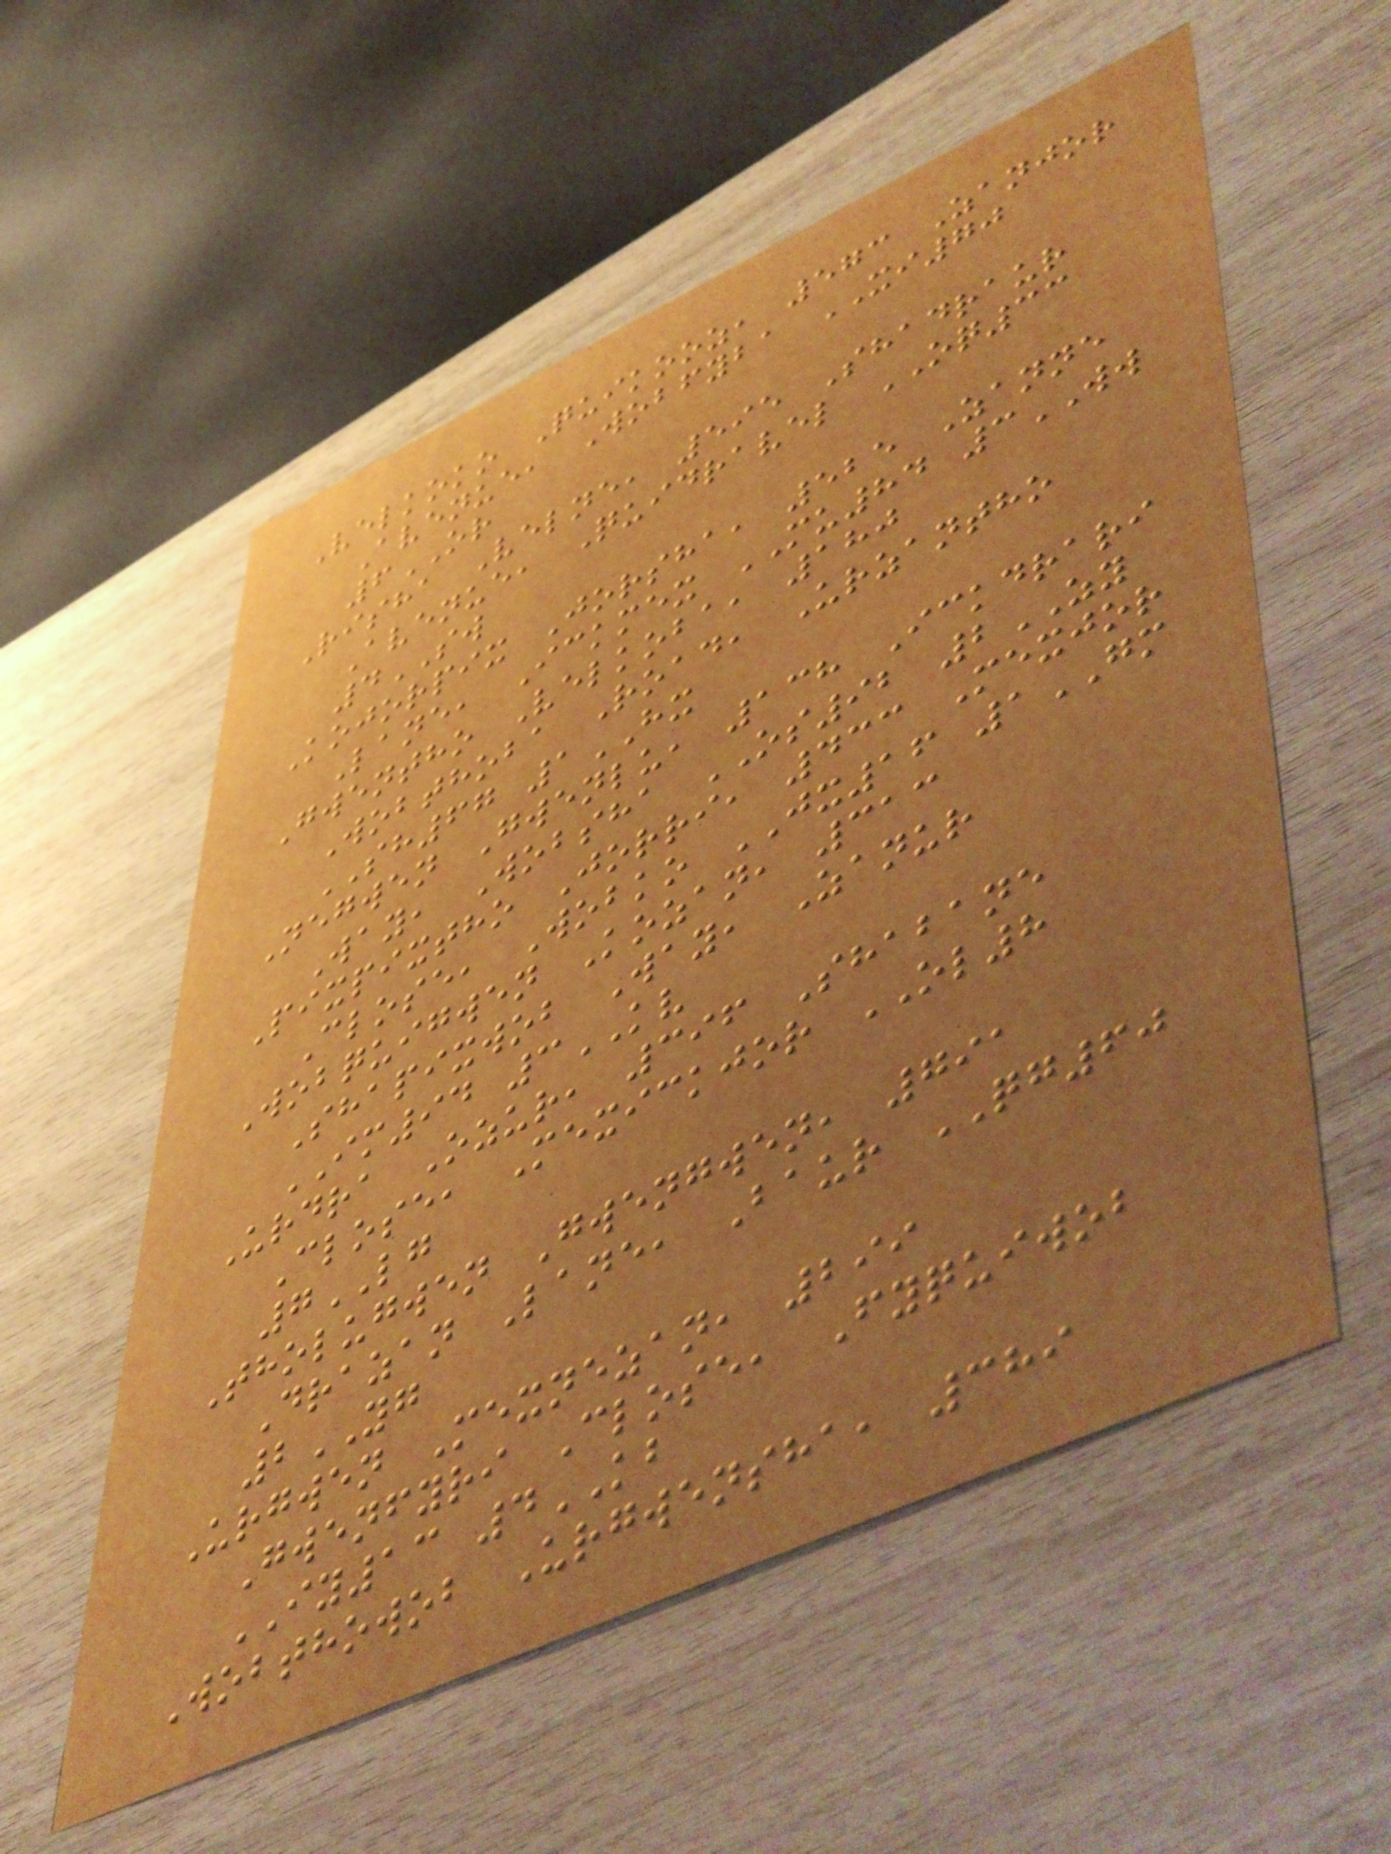Velkoko Quikooz, 573 Zanjor
Avenue, Wobfyba XI70
6OR
Risha Velne, 595 Shadraur
Avenue, Quidravel OQ33
4SW
Kojorpix Jorsha, 525 Zanne
Lane, Ickmex MU84 3WW
Gwentho Velkoba, 180
Wobthoba Road, Urzantho
SH67 1HX
Negwen Gwenlu, 138 Ickdrari
Way, Wobsha OS92 2ZY
Pixpixtho Jorri, 433 Mexjor
Close, Wobko JX16 1GM
Wobquigwen Kozan, 313
Shapixwob Way, Zanur
IM94 3KV
Urdra Ozur, 396 Shabane
Close, Mexickjor OL8
7LG
Tholugwen Gwengwen, 791
Drazan Lane, Baur QG60
2YG
Urgwen Mexnezan, 299
Gwenfyri Close, Fyquiwob
IY13 4KB
Wobthowob Urgwensha, 389
